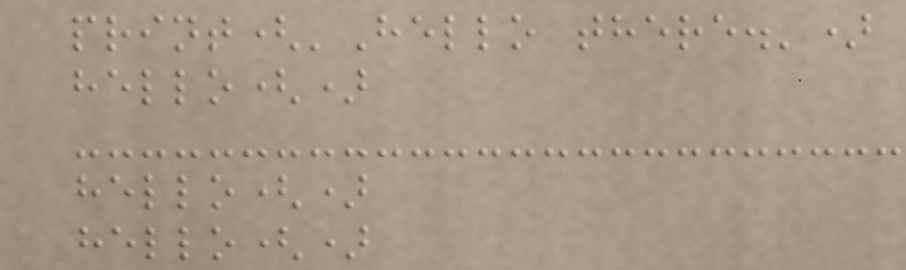print('Hello there.')
hello()
hello()
hello()
